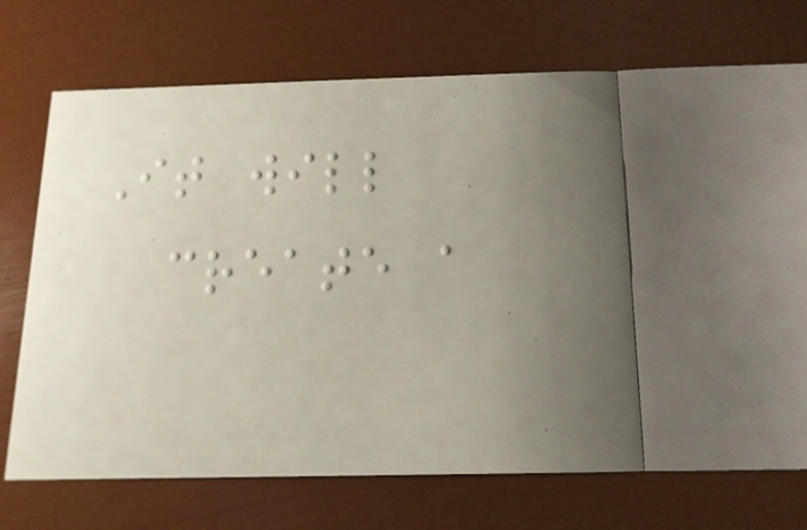It will
create a
